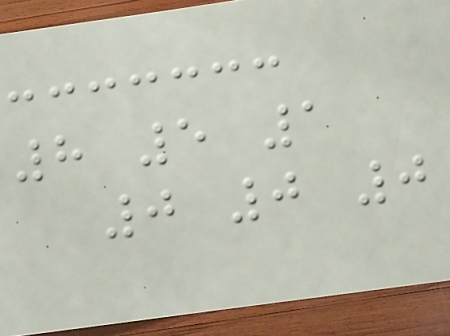8 5 1
0 0 0
